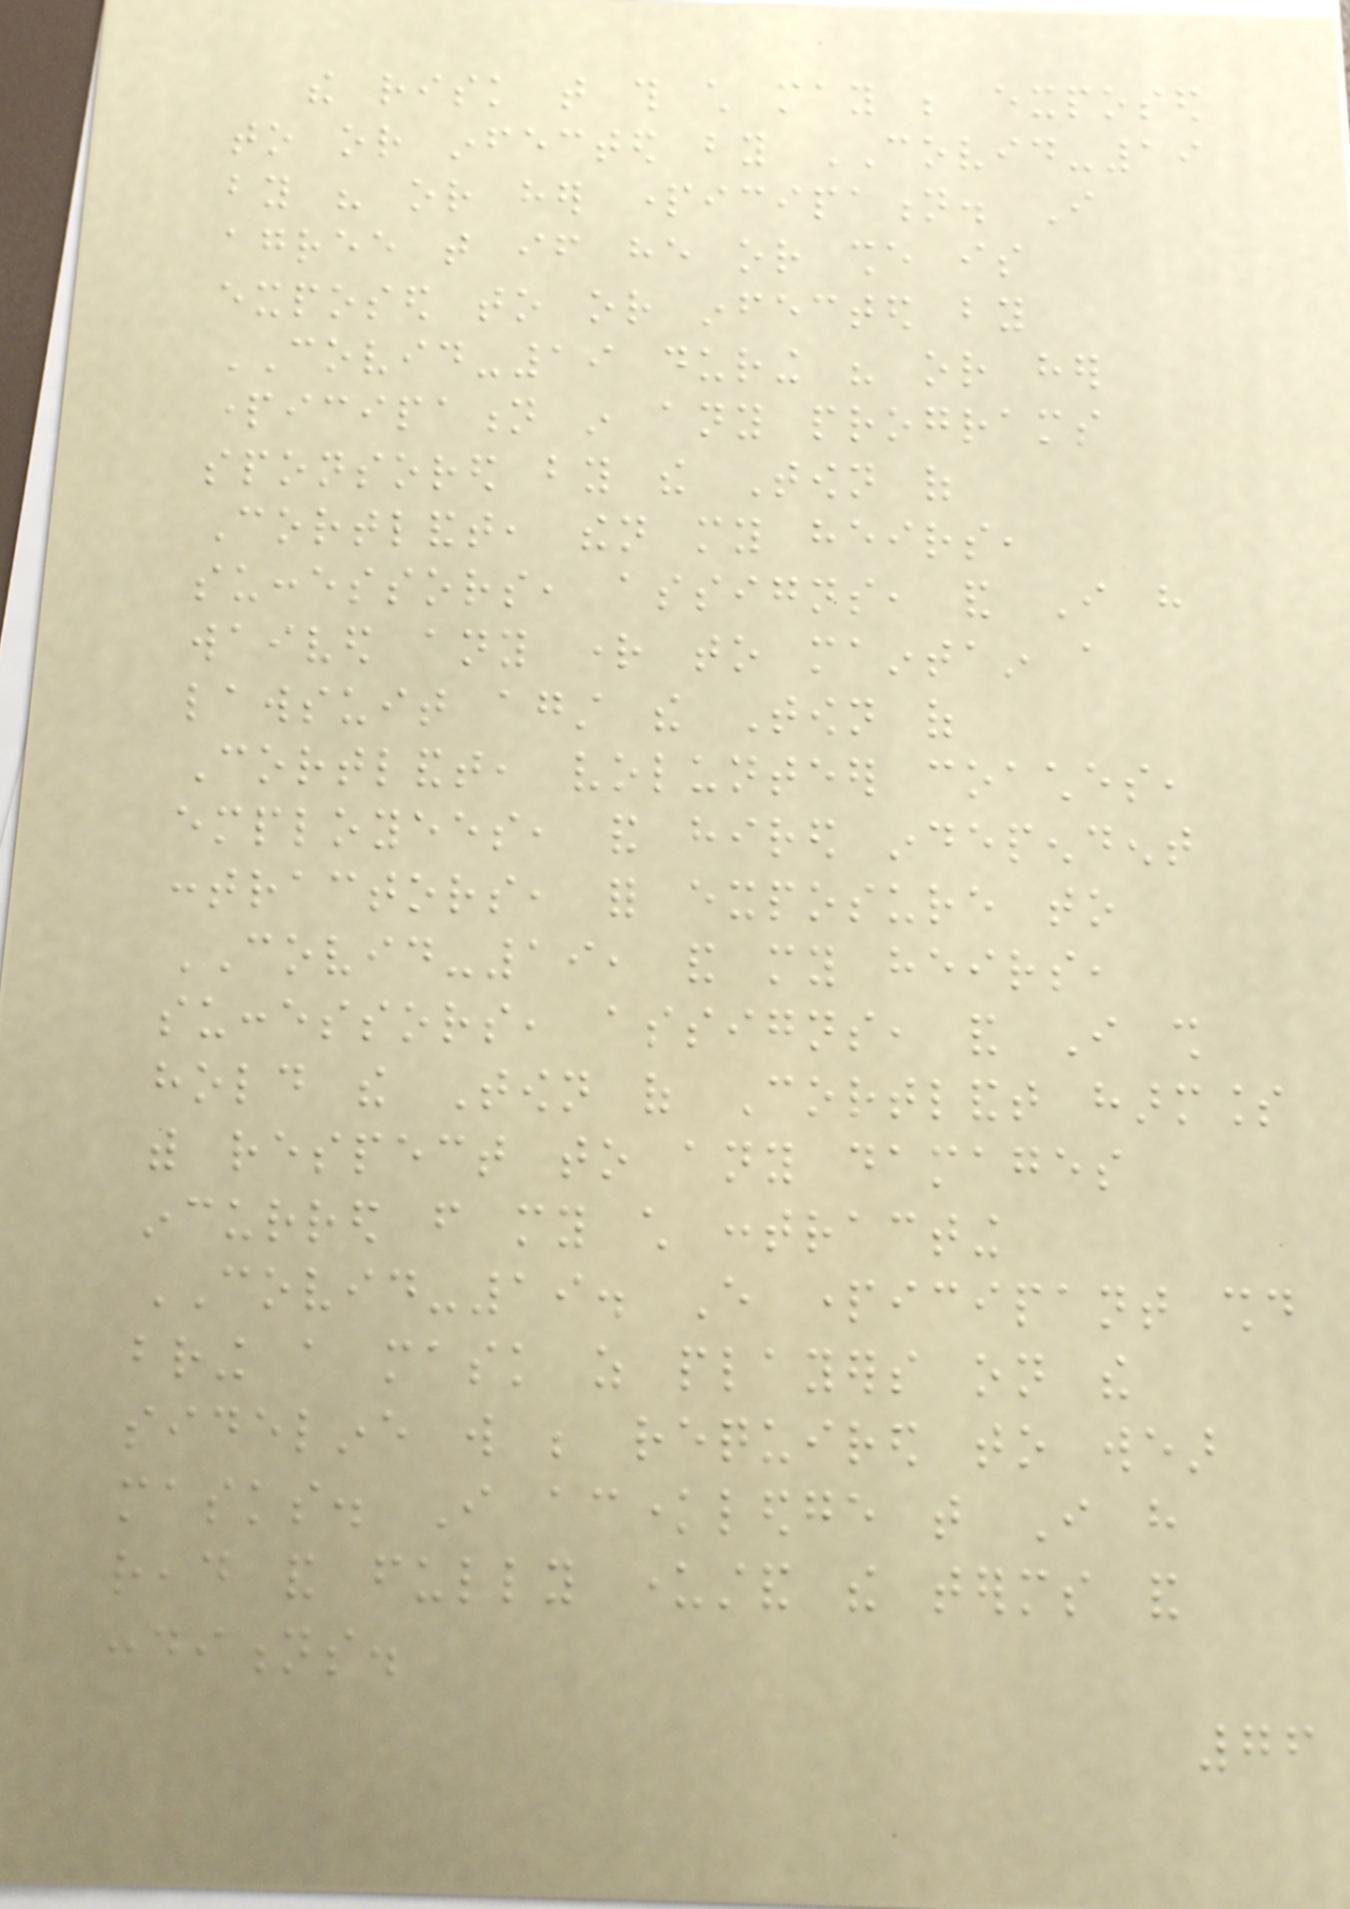the risk that this child may be exposed
to or infected by COVID-19
by his or her participation. I
agree that if he or she is
exposed to or infected by
COVID-19 during his or her
participation in any programs
sponsored by the Town of
Cortlandt, then my heirs,
successors, assigns, and I have
waived any right to maintain a
lawsuit against the Town of
Cortlandt, volunteer coaches,
employees, and hired independent
contractors, for exposure to
COVID-19, and my heirs,
successors, assigns, and I shall
hold the Town of Cortlandt harmless
with respect to any damages
incurred from my child contracting
COVID-19. Every participant should
bring a mask as players on the
sideline will be required to wear
masks. I acknowledge that I have
read and fully understand the terms and
conditions.
76
